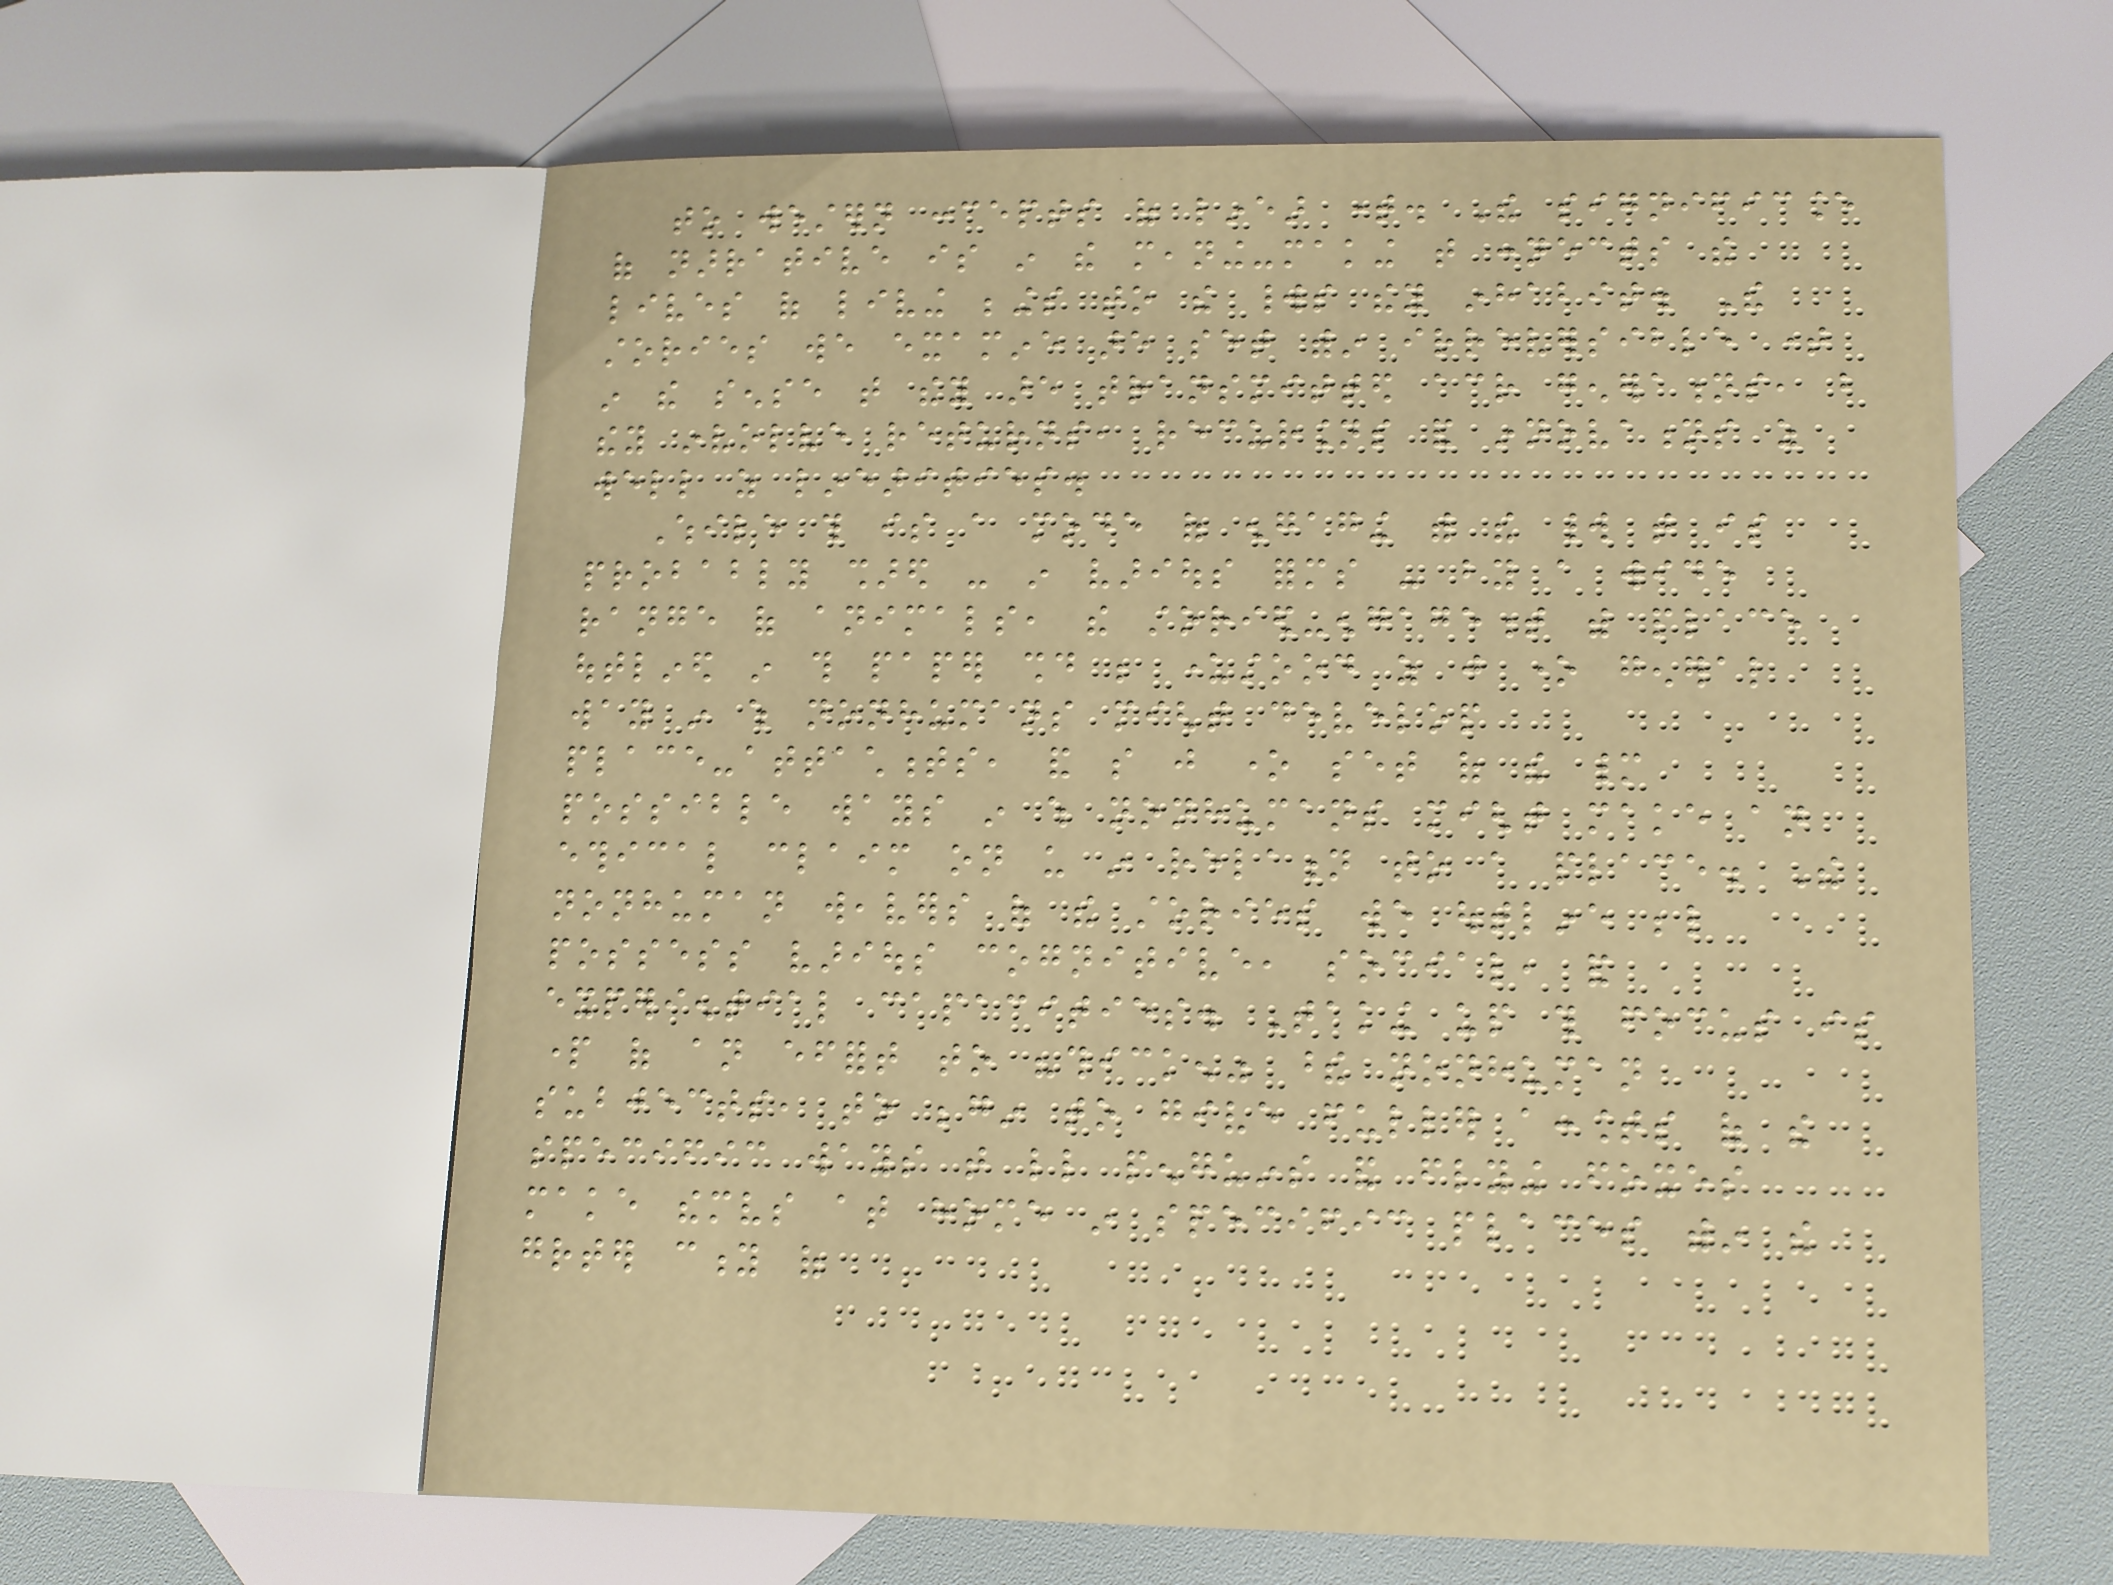to western concepts of linear time. The significance
of narrative is in the meaning-making that connects the
lives of living beings to the worlds they inhabit. The
stories we examine are set within irreversible time
in the sense that they are transmitted across generations, but
they involve returns, recursions and innovations as
well as linearities.
While this is a mode of engaging with the world that is
probably shared - in various forms - by a wide
range of animals, the storied-engagement with place
outlined in this paper should be understood as just one general
way in which nonhumans might develop
place-attachments, and so just one set of the many
possible ways in which nonhumans might make an
ethical claim on us in relation to a place. The
nonhuman weavers of the stories we outline below
possess various cognitive, social, and
experiential capacities. Taking up this focus is
part of an effort to "thicken" these nonhuman
subjects, to begin to give fuller accounts of the
specific ways that little penguins and flying foxes
make themselves at home in specific places within the
greater city of
